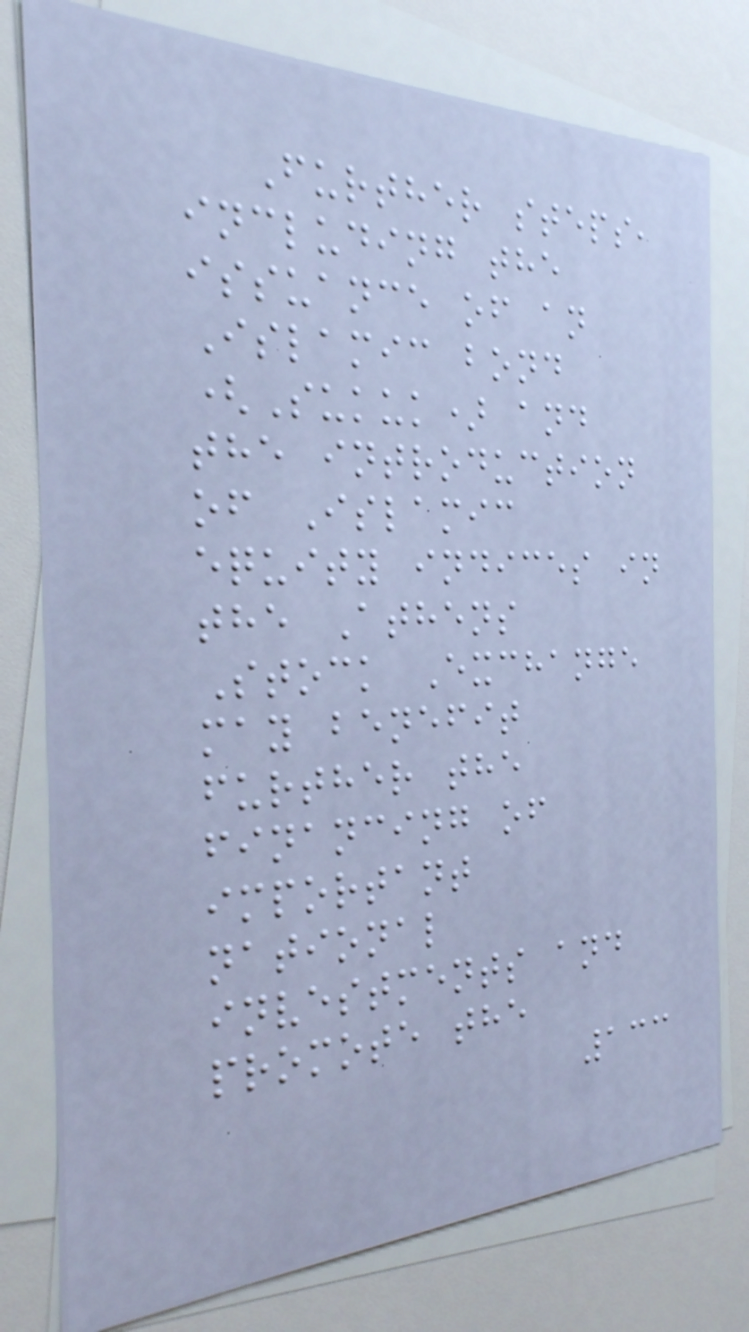Further steps,
including the
issuance of an
Islamic bond
(Sukuk) and
the introduction
of Islamic
equity indices in
the Athens
Stock Exchange
may benefit
further the
financing of
important
national
investments and
promote the
133
